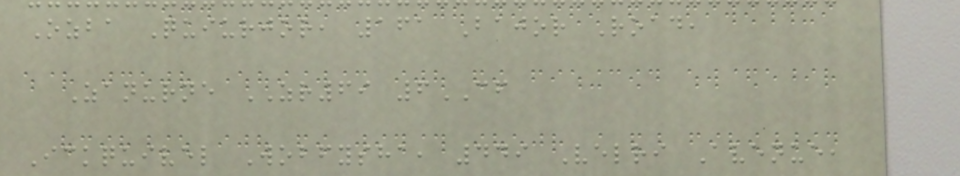Ozba Quiurjor, 161 Bajor Road,
Zanurne ZR69 6CF
Ickquivel Wobfysha, 449 Velri Avenue,
